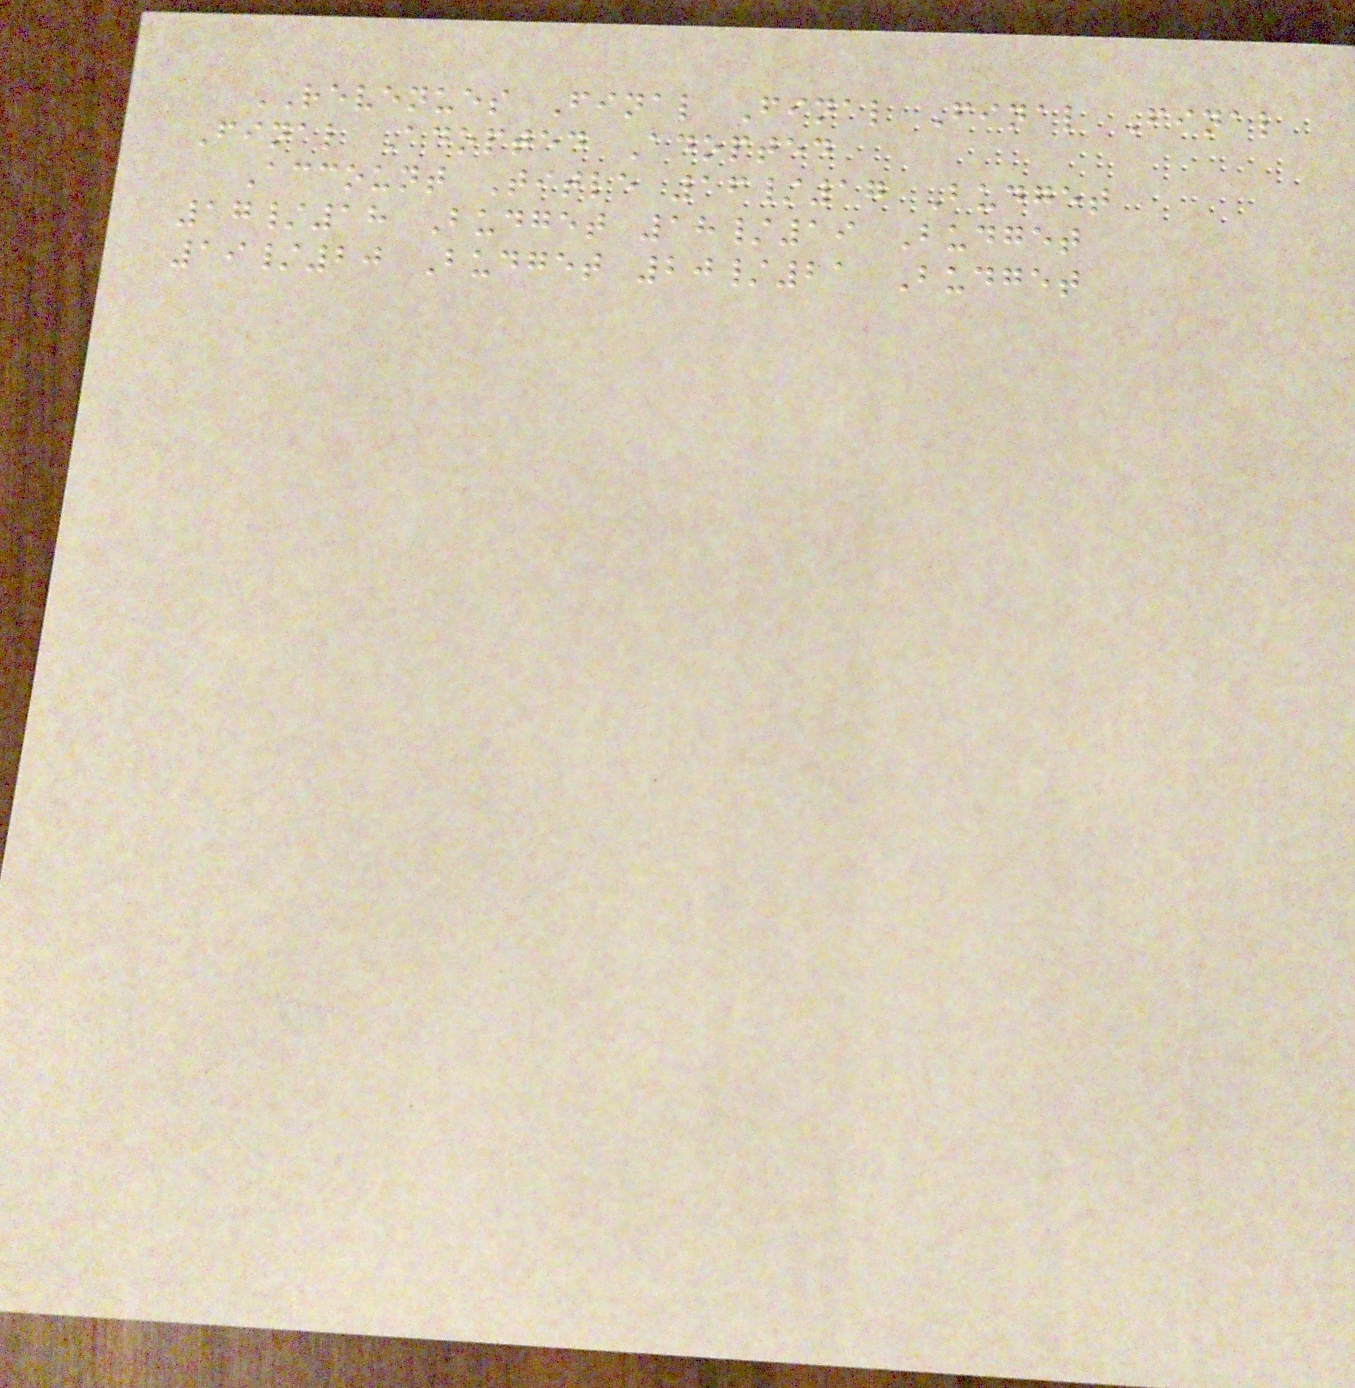REVENUES Final Final Final Final
Final Adopted Adopted
Account Title 16/17 Budget
17/18 Budget 18/19 Budget
19/20 Budget 20/21 Budget
